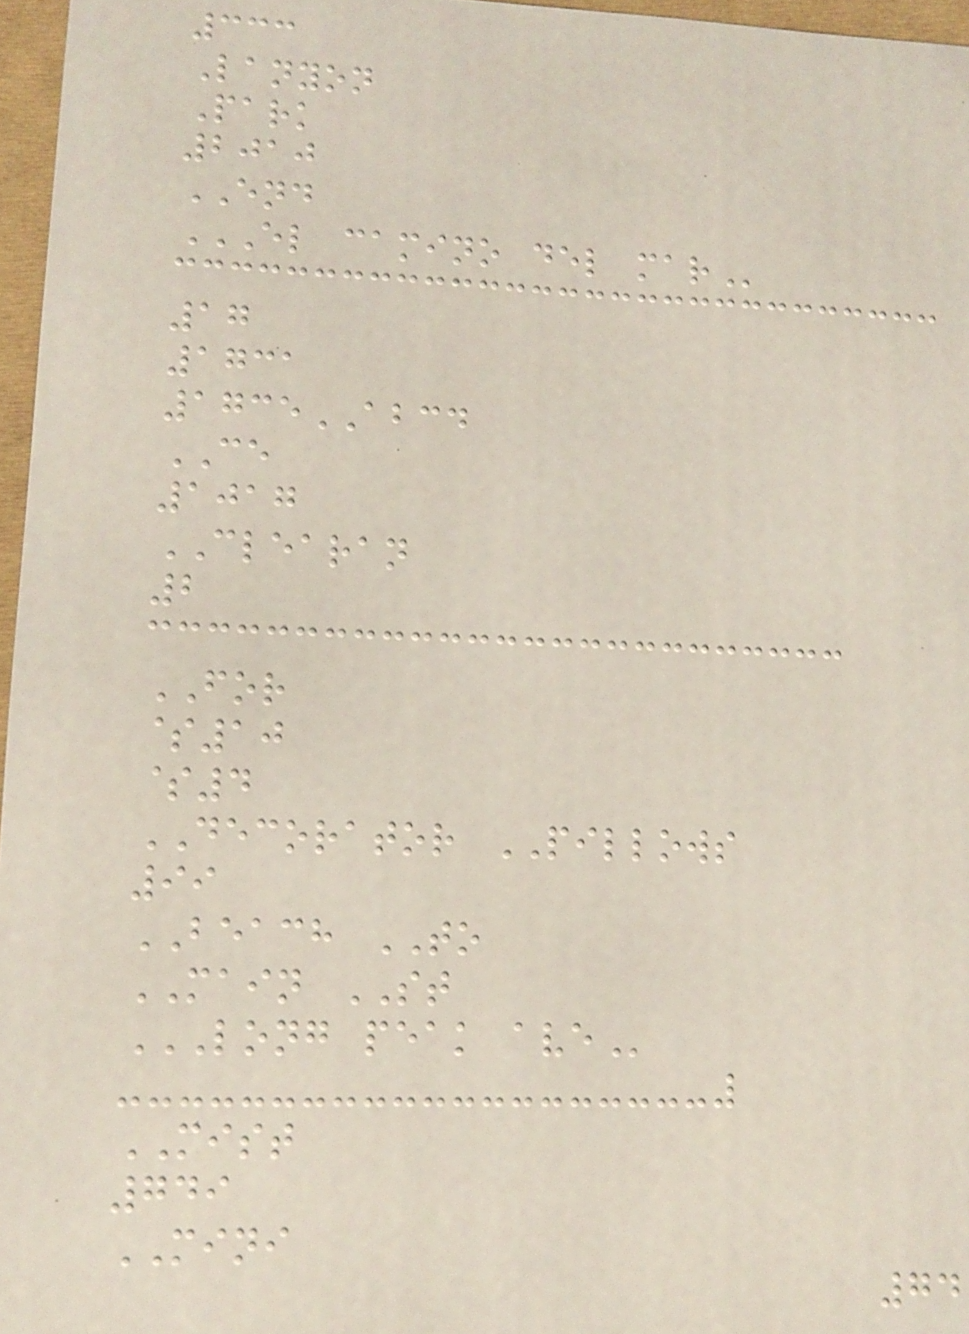333
Lanyon
Park
2010
END
EL CAMINO DEL MAR
17
1731
1735ABCD
CE
1017
CLEARAN
2
FOR
$10
$4
DECORATOR PILLOWS
99
BEACH TO
MAIN ST
LONG PEAK AVE
MIST
749
MINI
74
